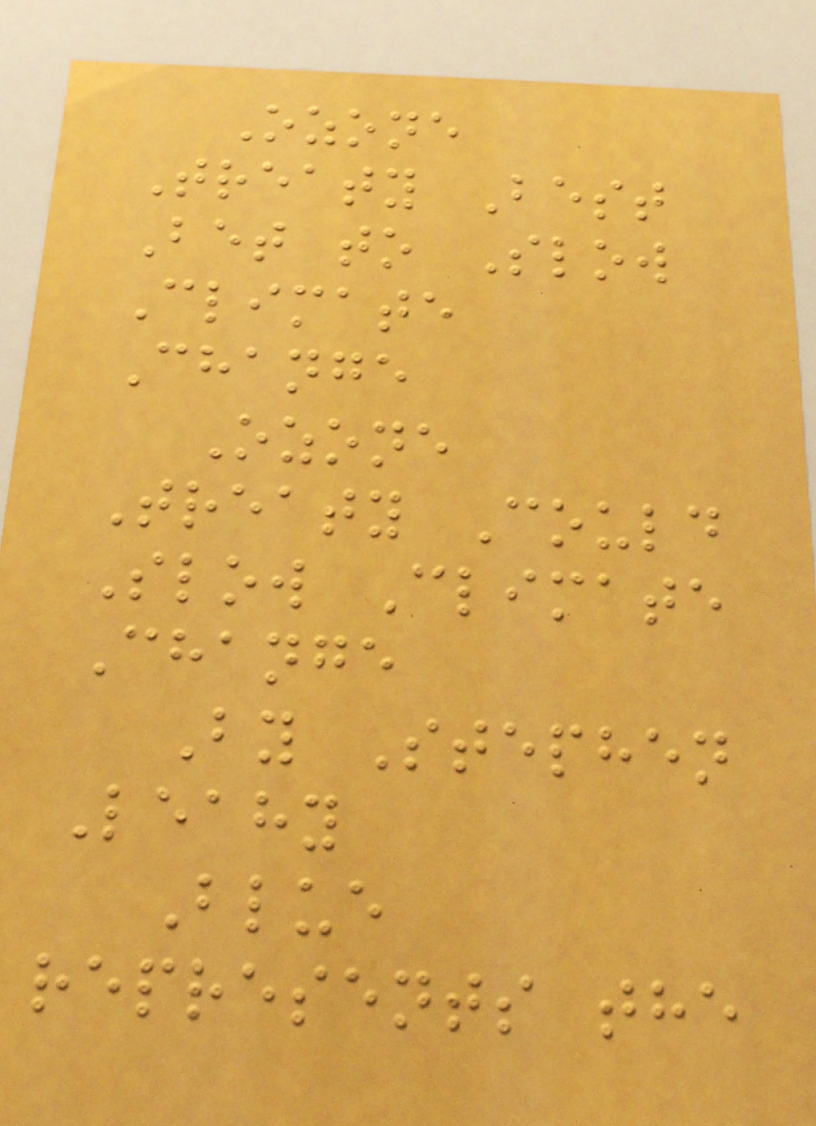Ozone
Treaty Best
Bet to Slow
Climate
Change
Ozone
Treaty Could
Slow Climate
Change
By Stephen
Leahy
Blue
represents the
